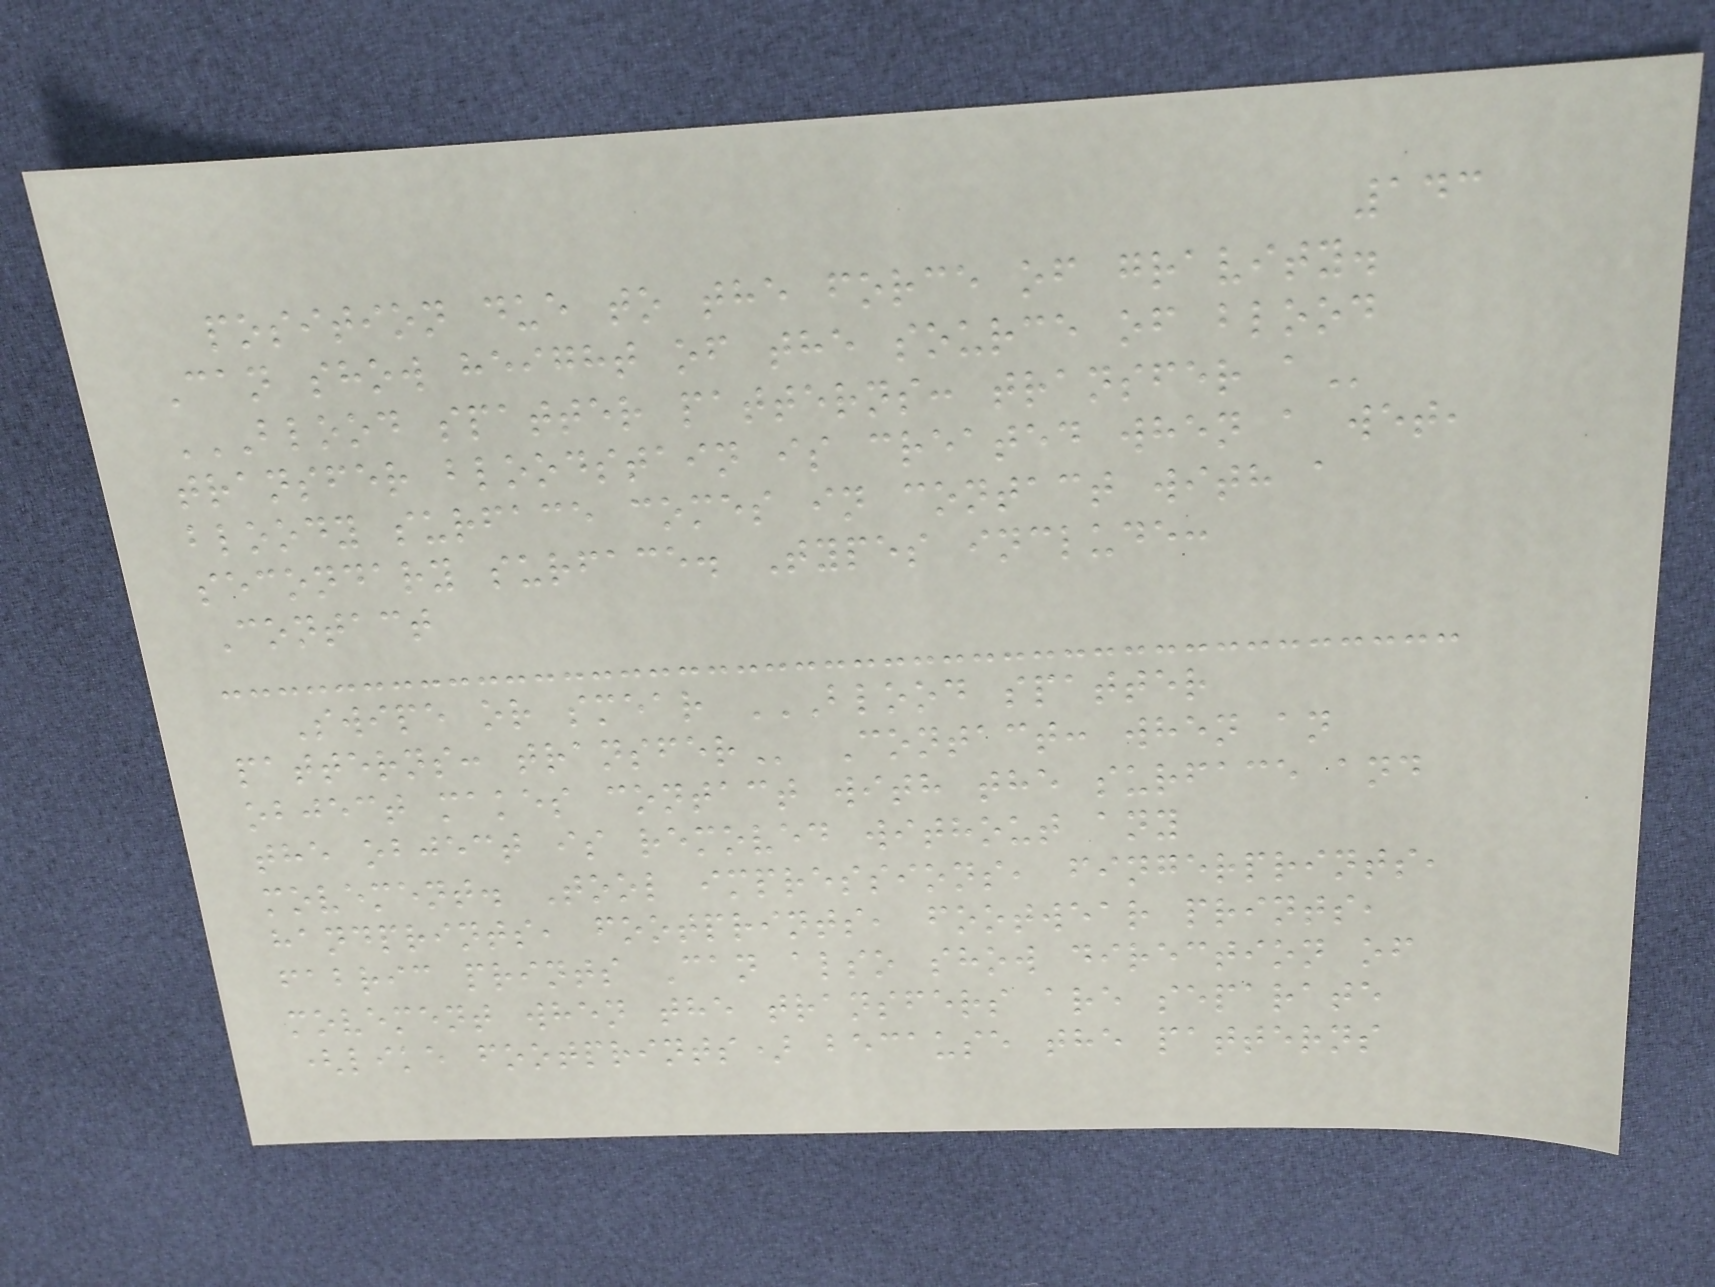143
position due to the force of gravity.
Can show height of the source of blood
BLOOD SPATTER PATTERNS: TRANSFER A
transfer bloodstain is created when a wet,
bloody surface comes in contact with a
secondary surface. Types include:
Contact
Swipe or smear BLOOD SPATTER
PATTERNS: TRANSFER Contact: when an
object makes contact with the surface and
the object is removed without any
movement. Tool impressions, fingerprints,
handprints, footprints, footwear prints,
fabric prints Can also show direction of
movement when the transfers are separate
(like footprints) because the patterns
